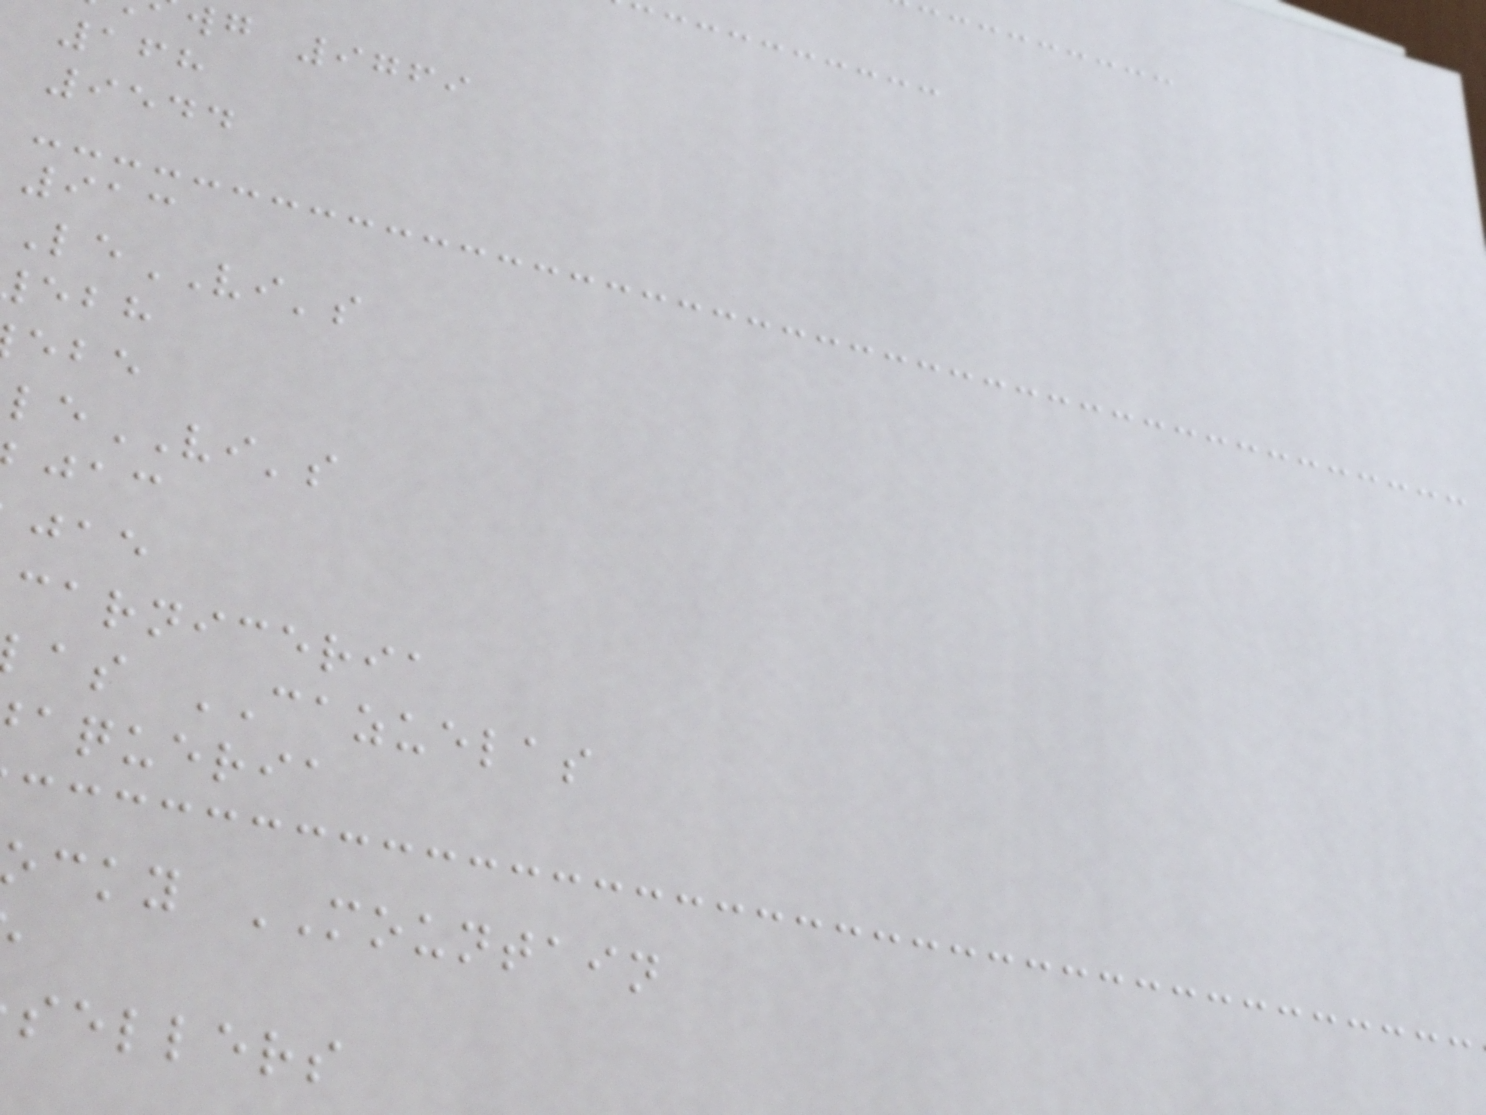g 9769
168
9544
913
LeVI's
eVI's
carniceria
as CAZUELAS
aqueria
cky MOUNTAIN
sellers
